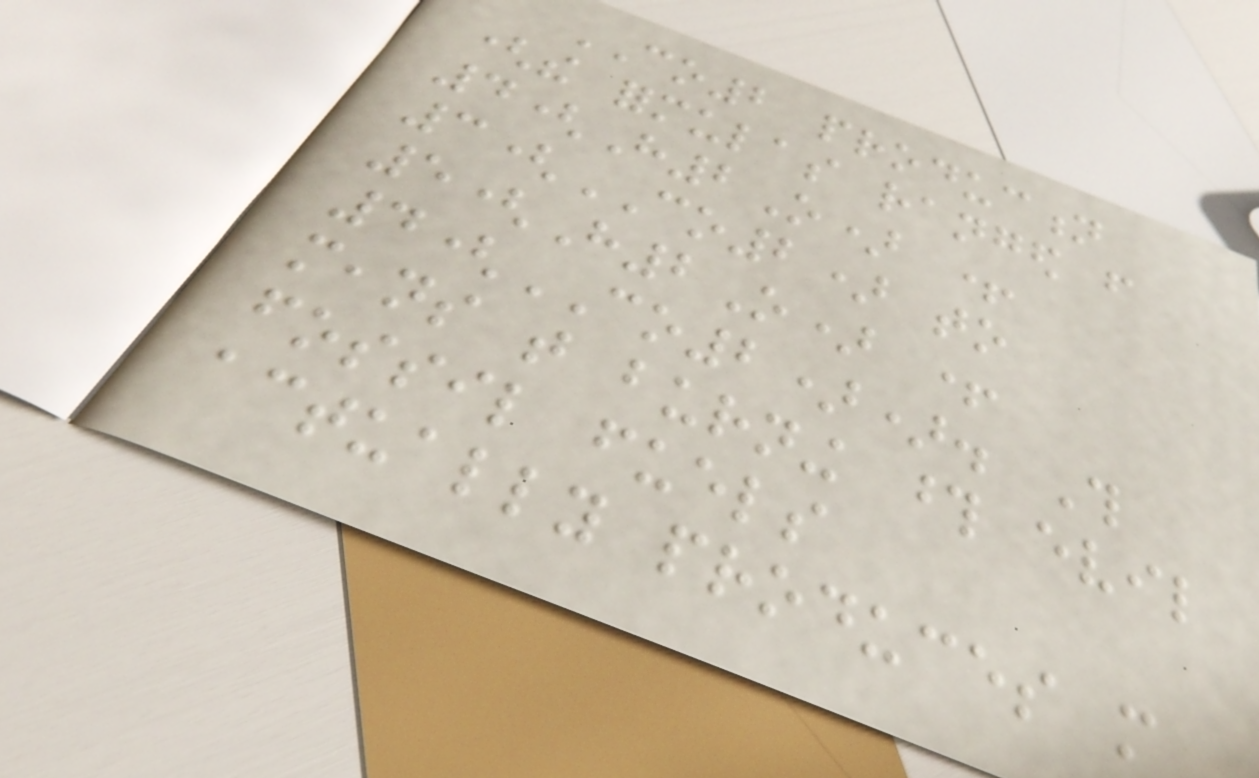CO2 production
(the formulas ranged from
4(H2O) +
3(CO2) to
5(H2O) +
4(CO2)). This
means that burning those evil
fossil fuels
actually produces more
